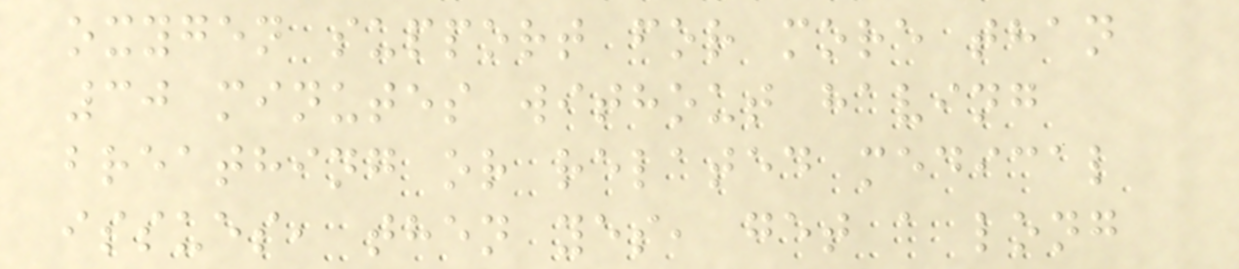oxygen support for more than
30 minutes without having
breathing or related medical
issues, then yes, get a long
